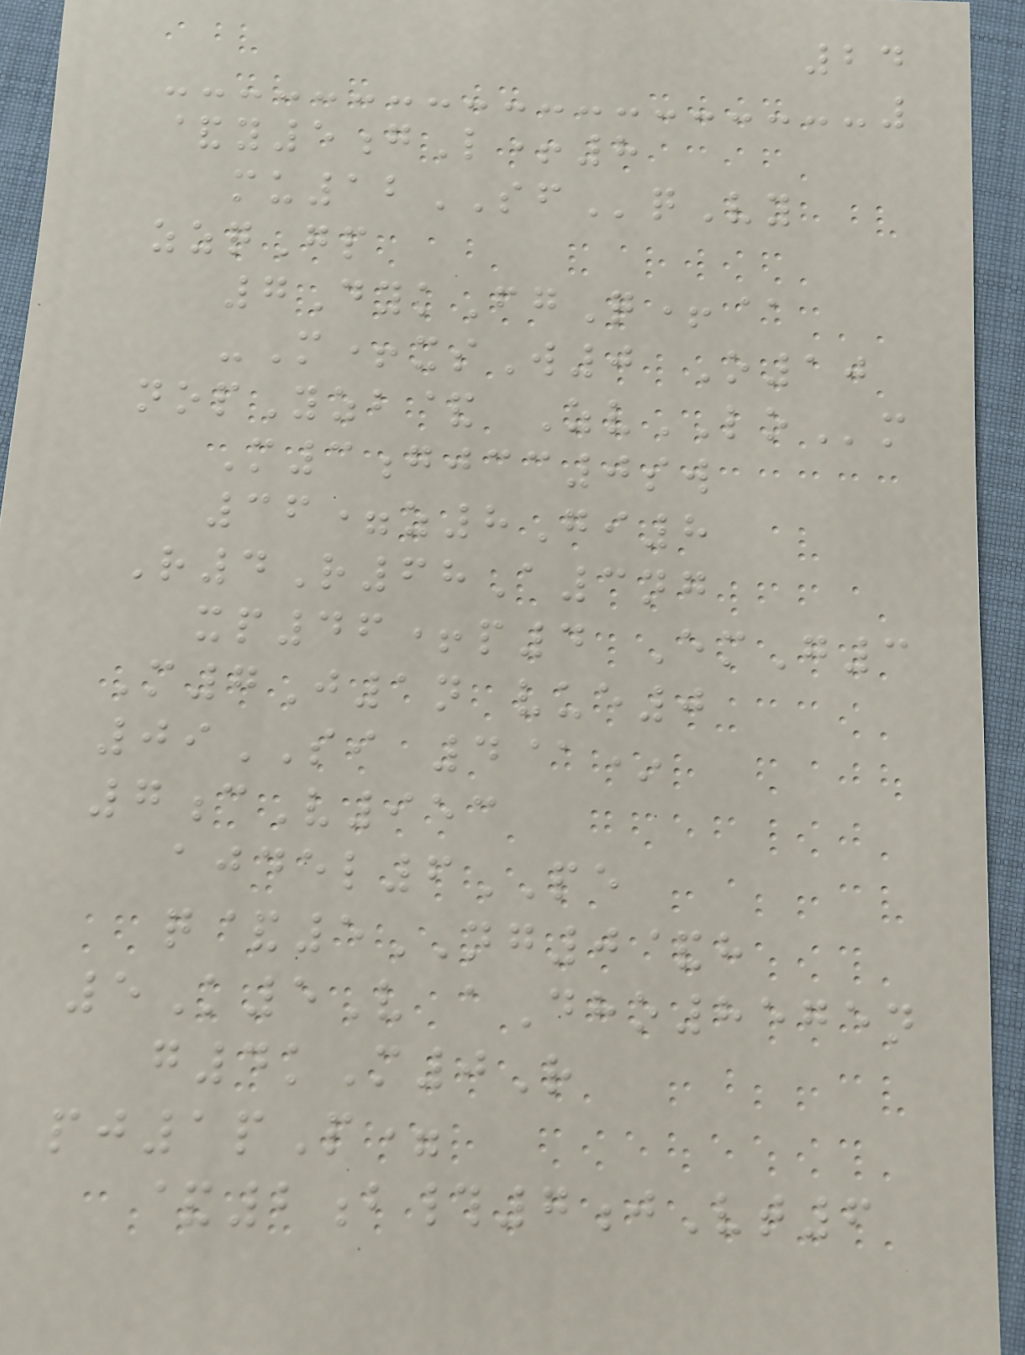24
&y5gL+8
mu12SFqVy
zzqGp
7DykFgQ+@
-M+xsW0 O10
nopYzb& ZvLOm
M3gjcc0sw
36=z8Gi8
R4R68A3ng
xp46+p4 EmG3
M7J1n vue0
09SI 4@*
7cV953
ajdel6PE
q&5NG0&h
5K5V aDho8575n
g4kM0R
pj1pP=
&2b#7jVt6
